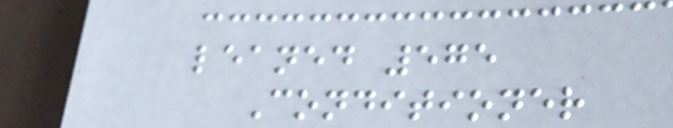leaned 575
Conditioner
